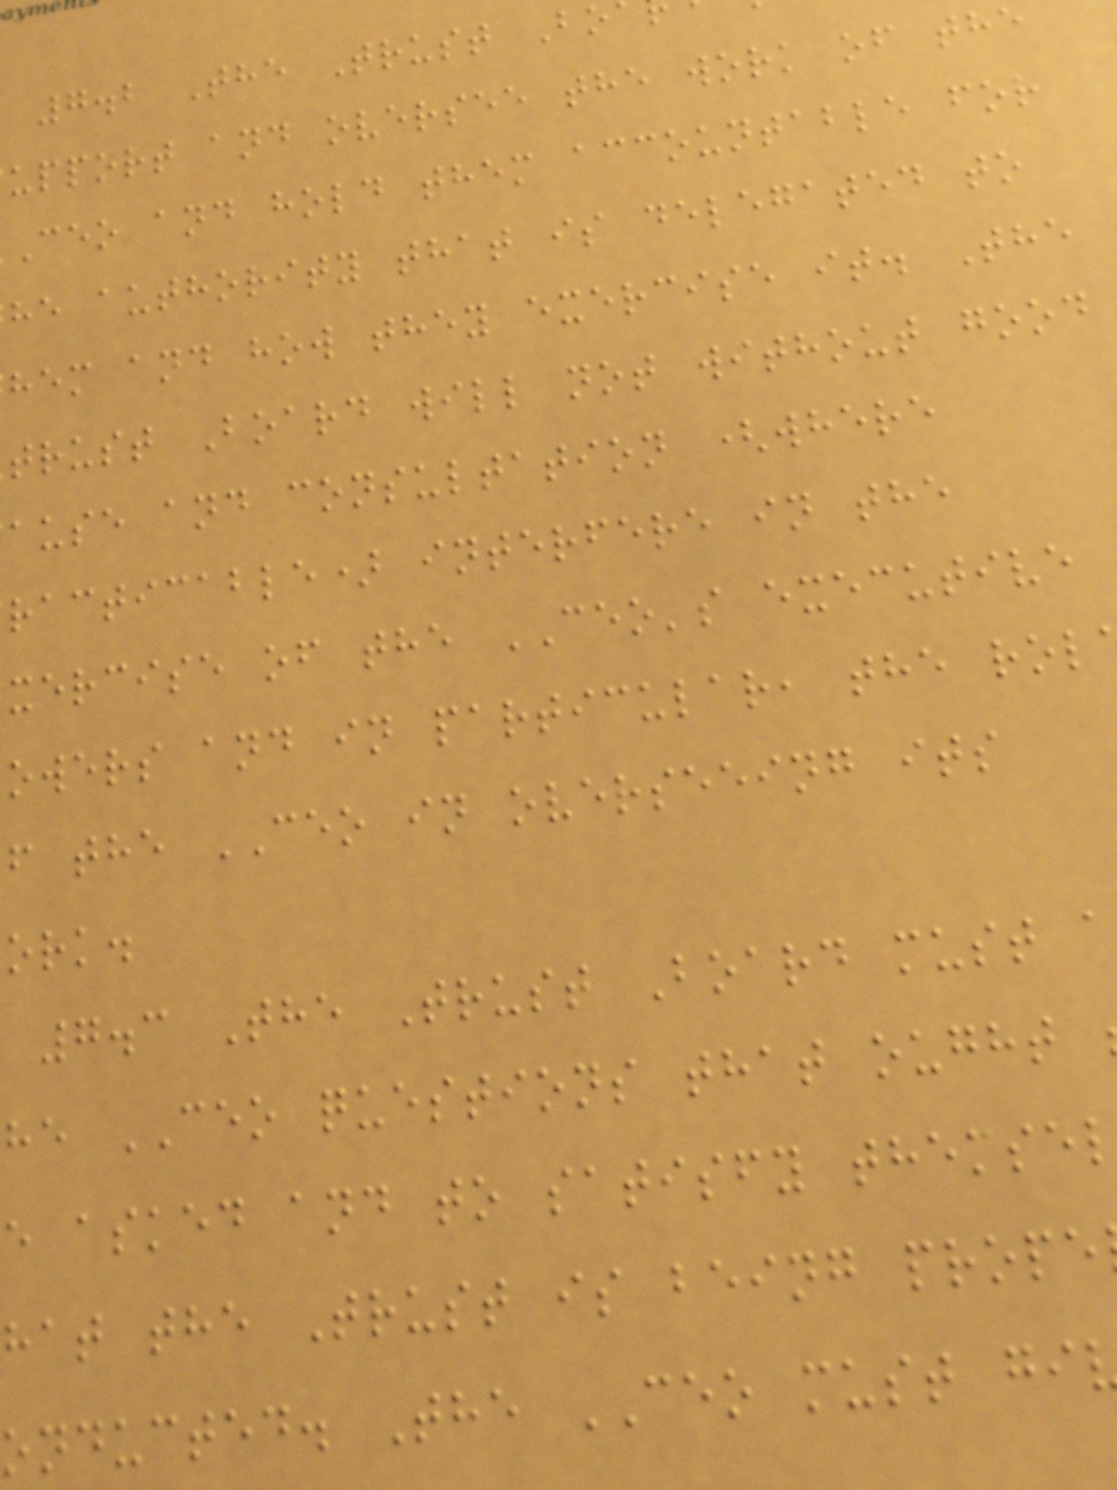7.2 The Trust Bo
upport and oversee the work of the
ceo and hold them accountable for
he authority that is delegated to
hem and how they exercise it. The
trust Board will not without good
ause and consultation (where
racticable) interfere in the
xercise of the CEO's executive
owers and in particular, the rol
f the CEO in overseeing its
ork.
7.3 The Trust Board must a
he CEO questions that ought
e asked and to satisfy themse
hat the Trust is being prope
onducted. The CEO must gi
